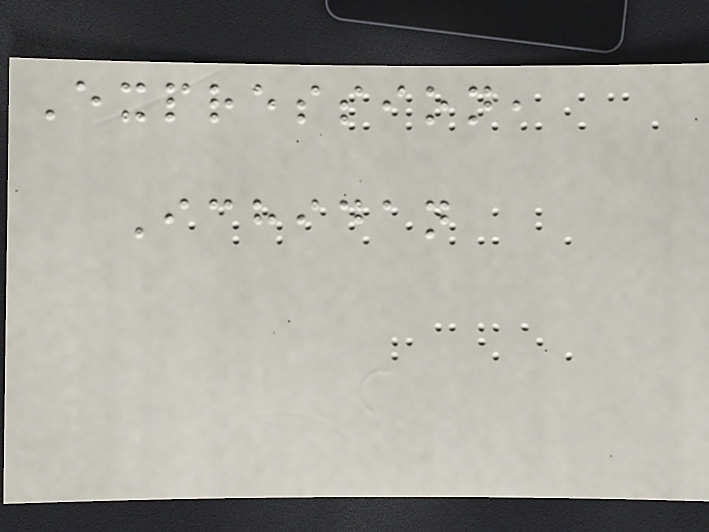Expression,
Ichidan
